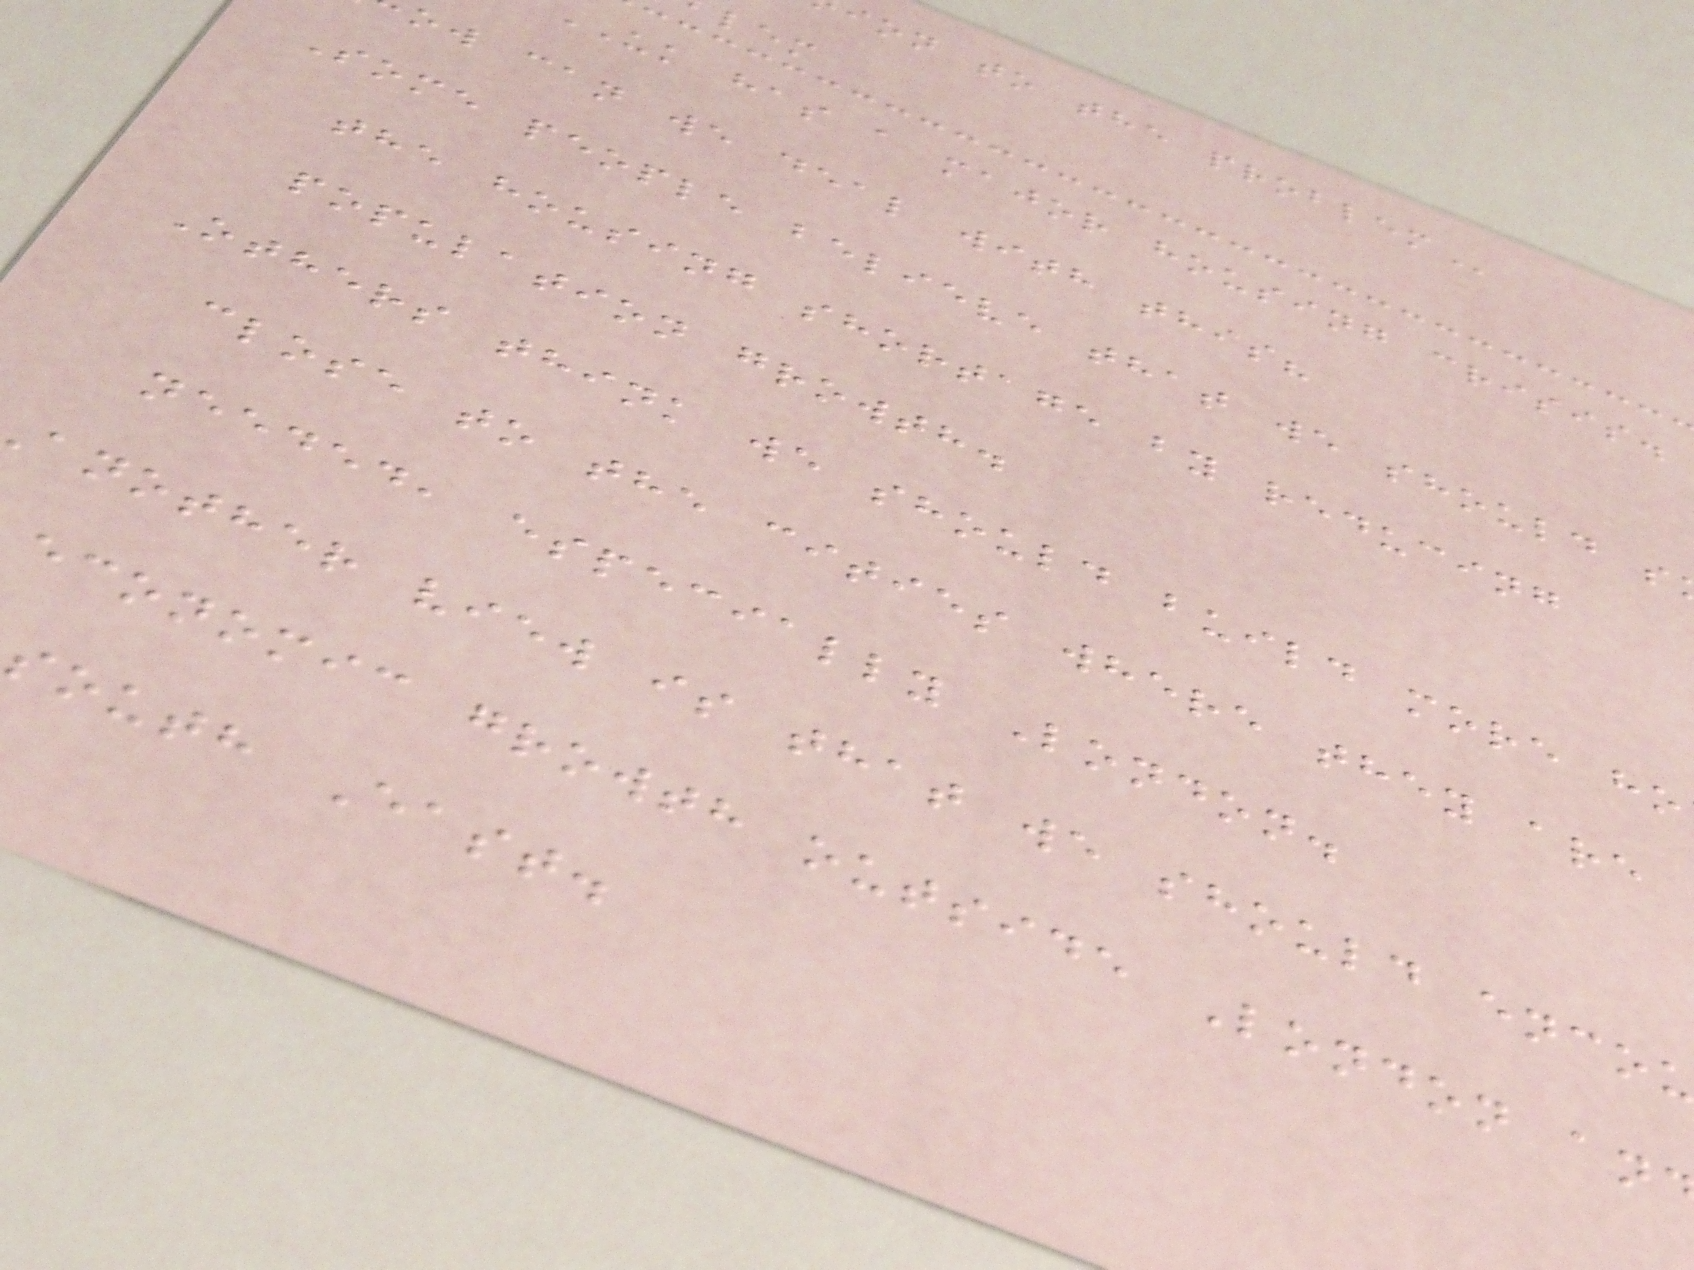ion to the
uk has a major housing crisis.
ow can we deal with this?
Some people believe that we should s
the housing shortage by reducing
population growth.
Others think we should build more ho
close to the cities where they are
needed, especially London.
another view is that we should encou
economic growth outside London an
south East.
